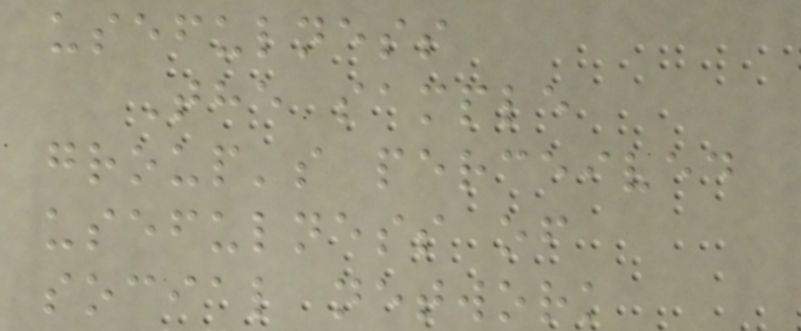usefulness
The sample
group's perceived
usefulness of
social network
